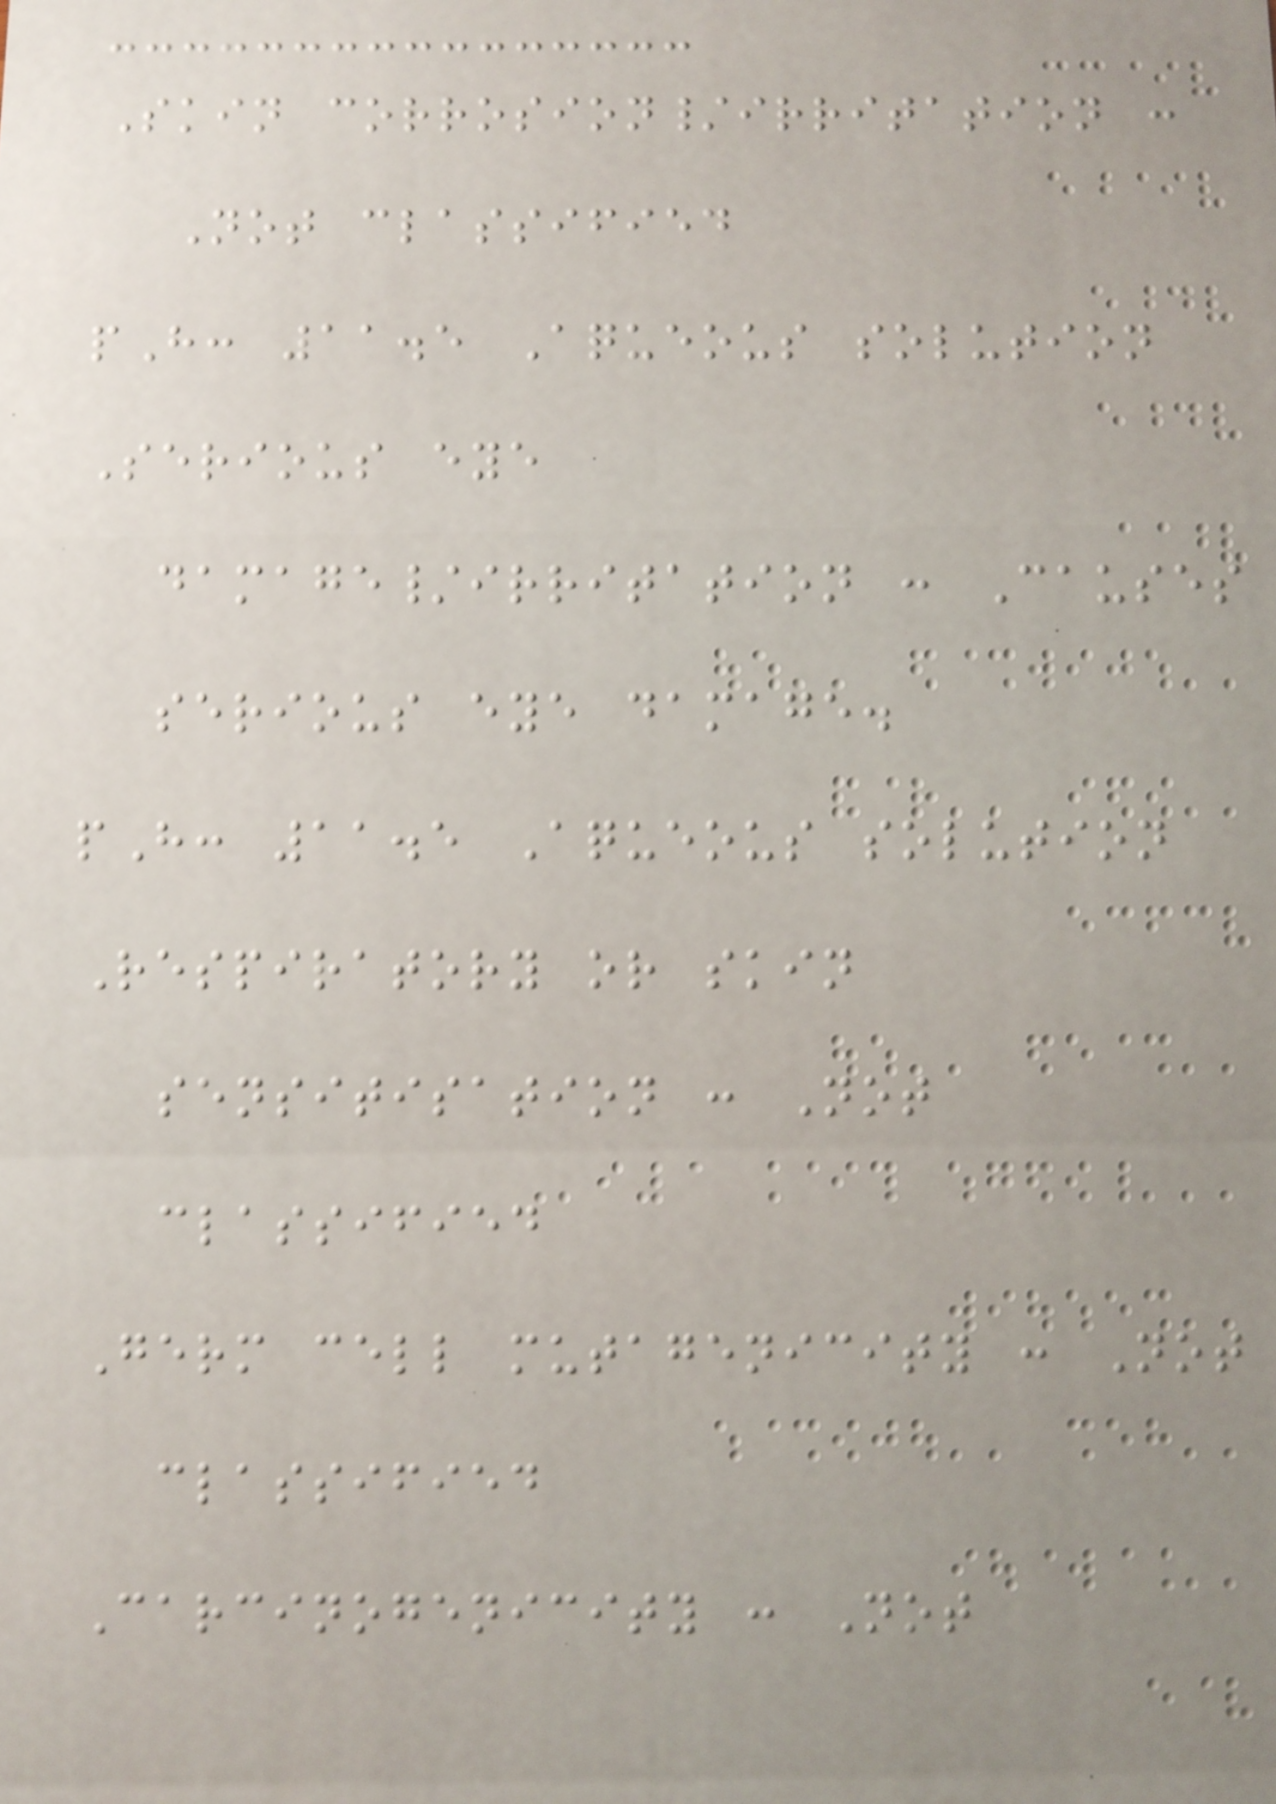Skin corrosion/irritation :
Not classified
pH: 11.5 Aqueous solution
Serious eye
damage/irritation : Causes
serious eye damage.
pH: 11.5 Aqueous solution
Respiratory or skin
sensitisation : Not
classified
Germ cell mutagenicity : Not
classified
Carcinogenicity : Not
